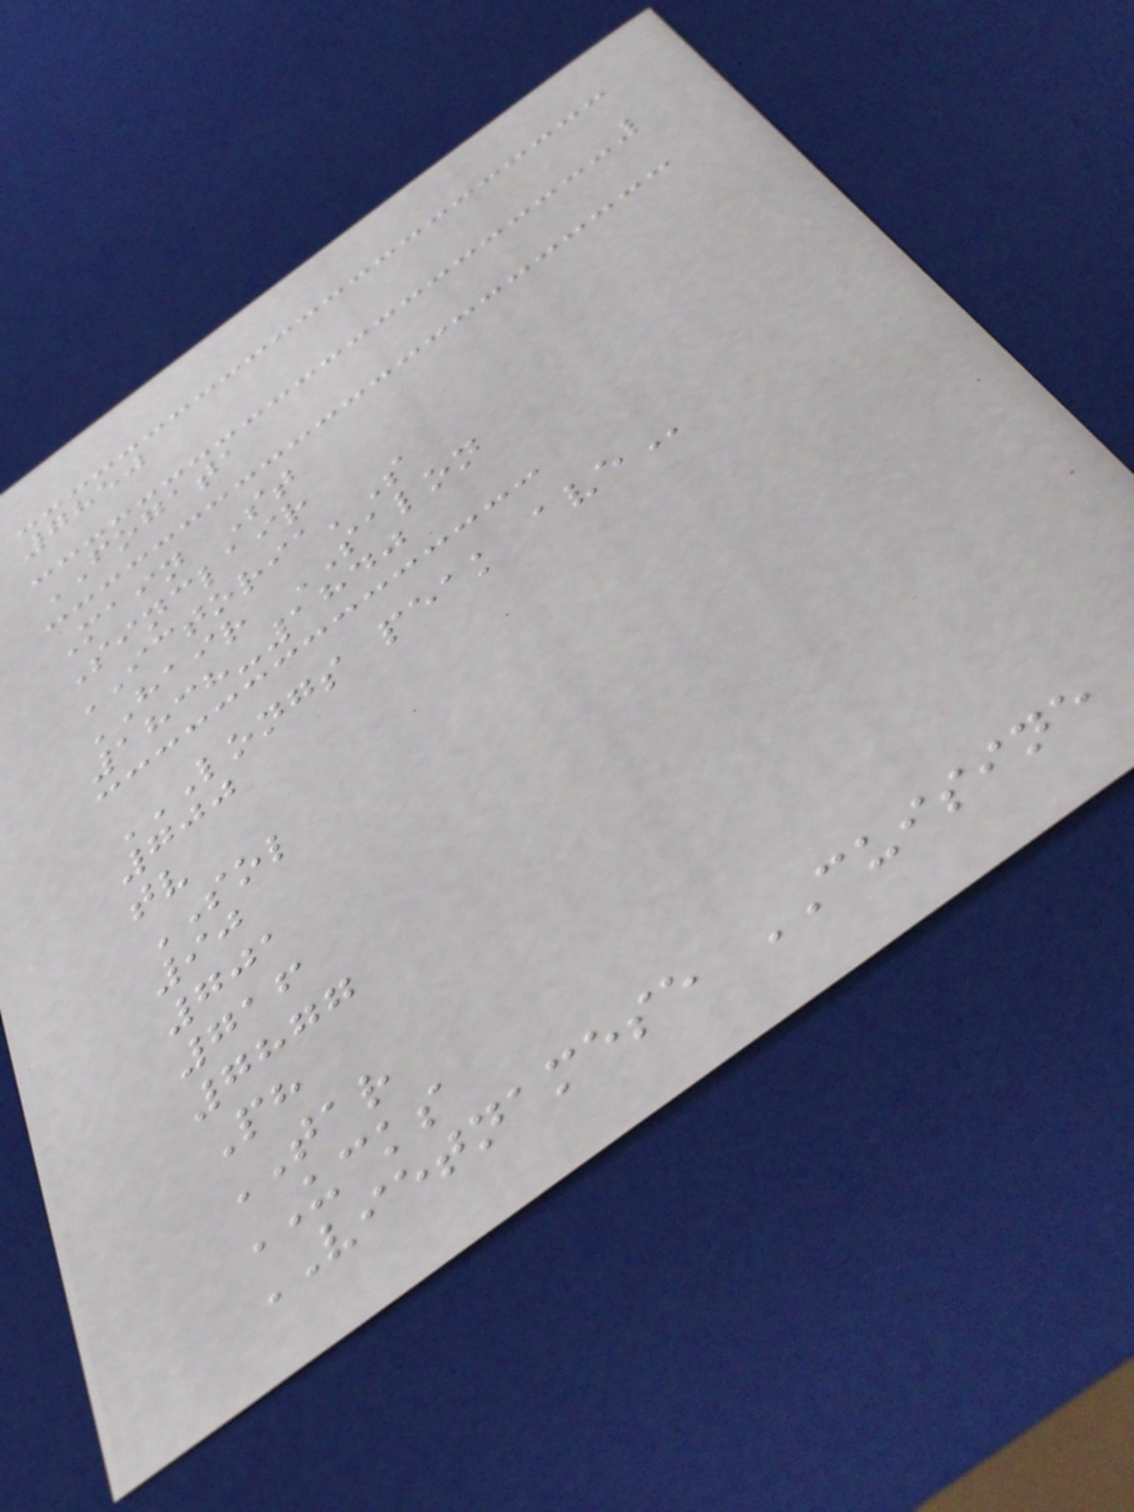7850
FOGATA
Main St
Sinclair
ICTORIA'S
HAIR SALON
1838-1840
LONGS PEAK AVE
700
tv
SOL
90
701
716
7877
Ph
TAR
UCKS
VIETNAMESE CUISINE
